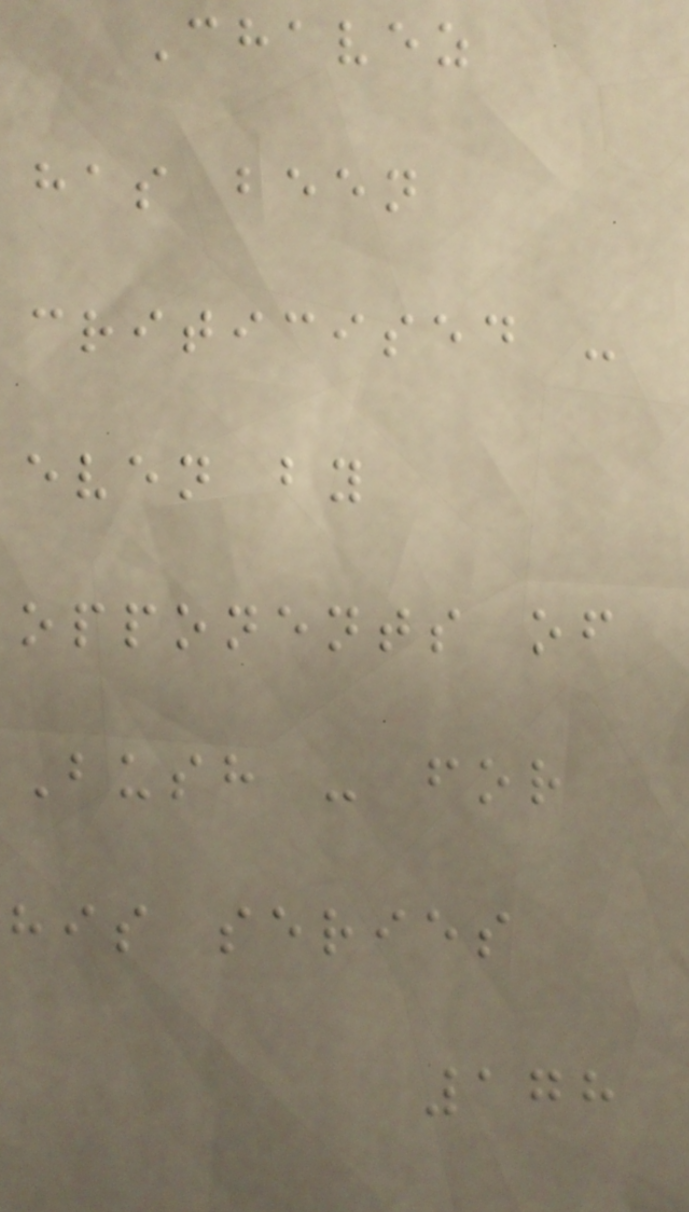Chavez
has been
criticised -
even by
opponents of
Bush - for
his series
178
